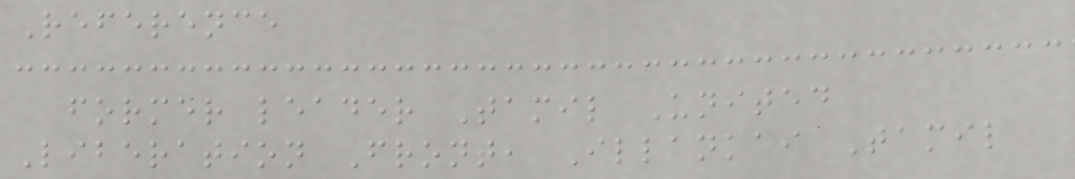Reference
former leader Tamil United
Liberation Front, Illankai Tamil
